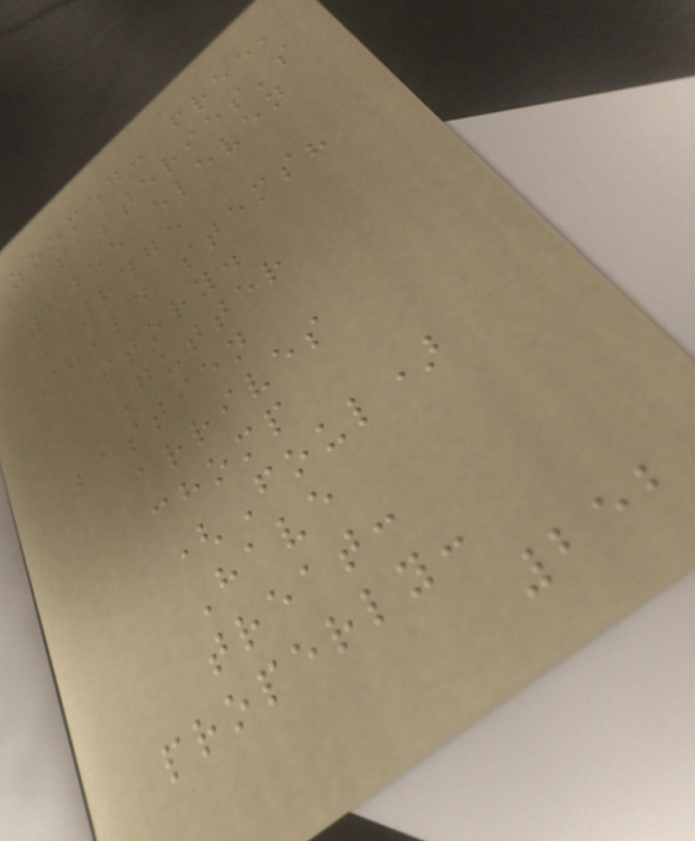zoomed: free,
batteries's
6455 eleven
8475
child stems?
story.
Gutter
bastien
arrives
chomp
(Foul)
Have
treat:
properly:
252
